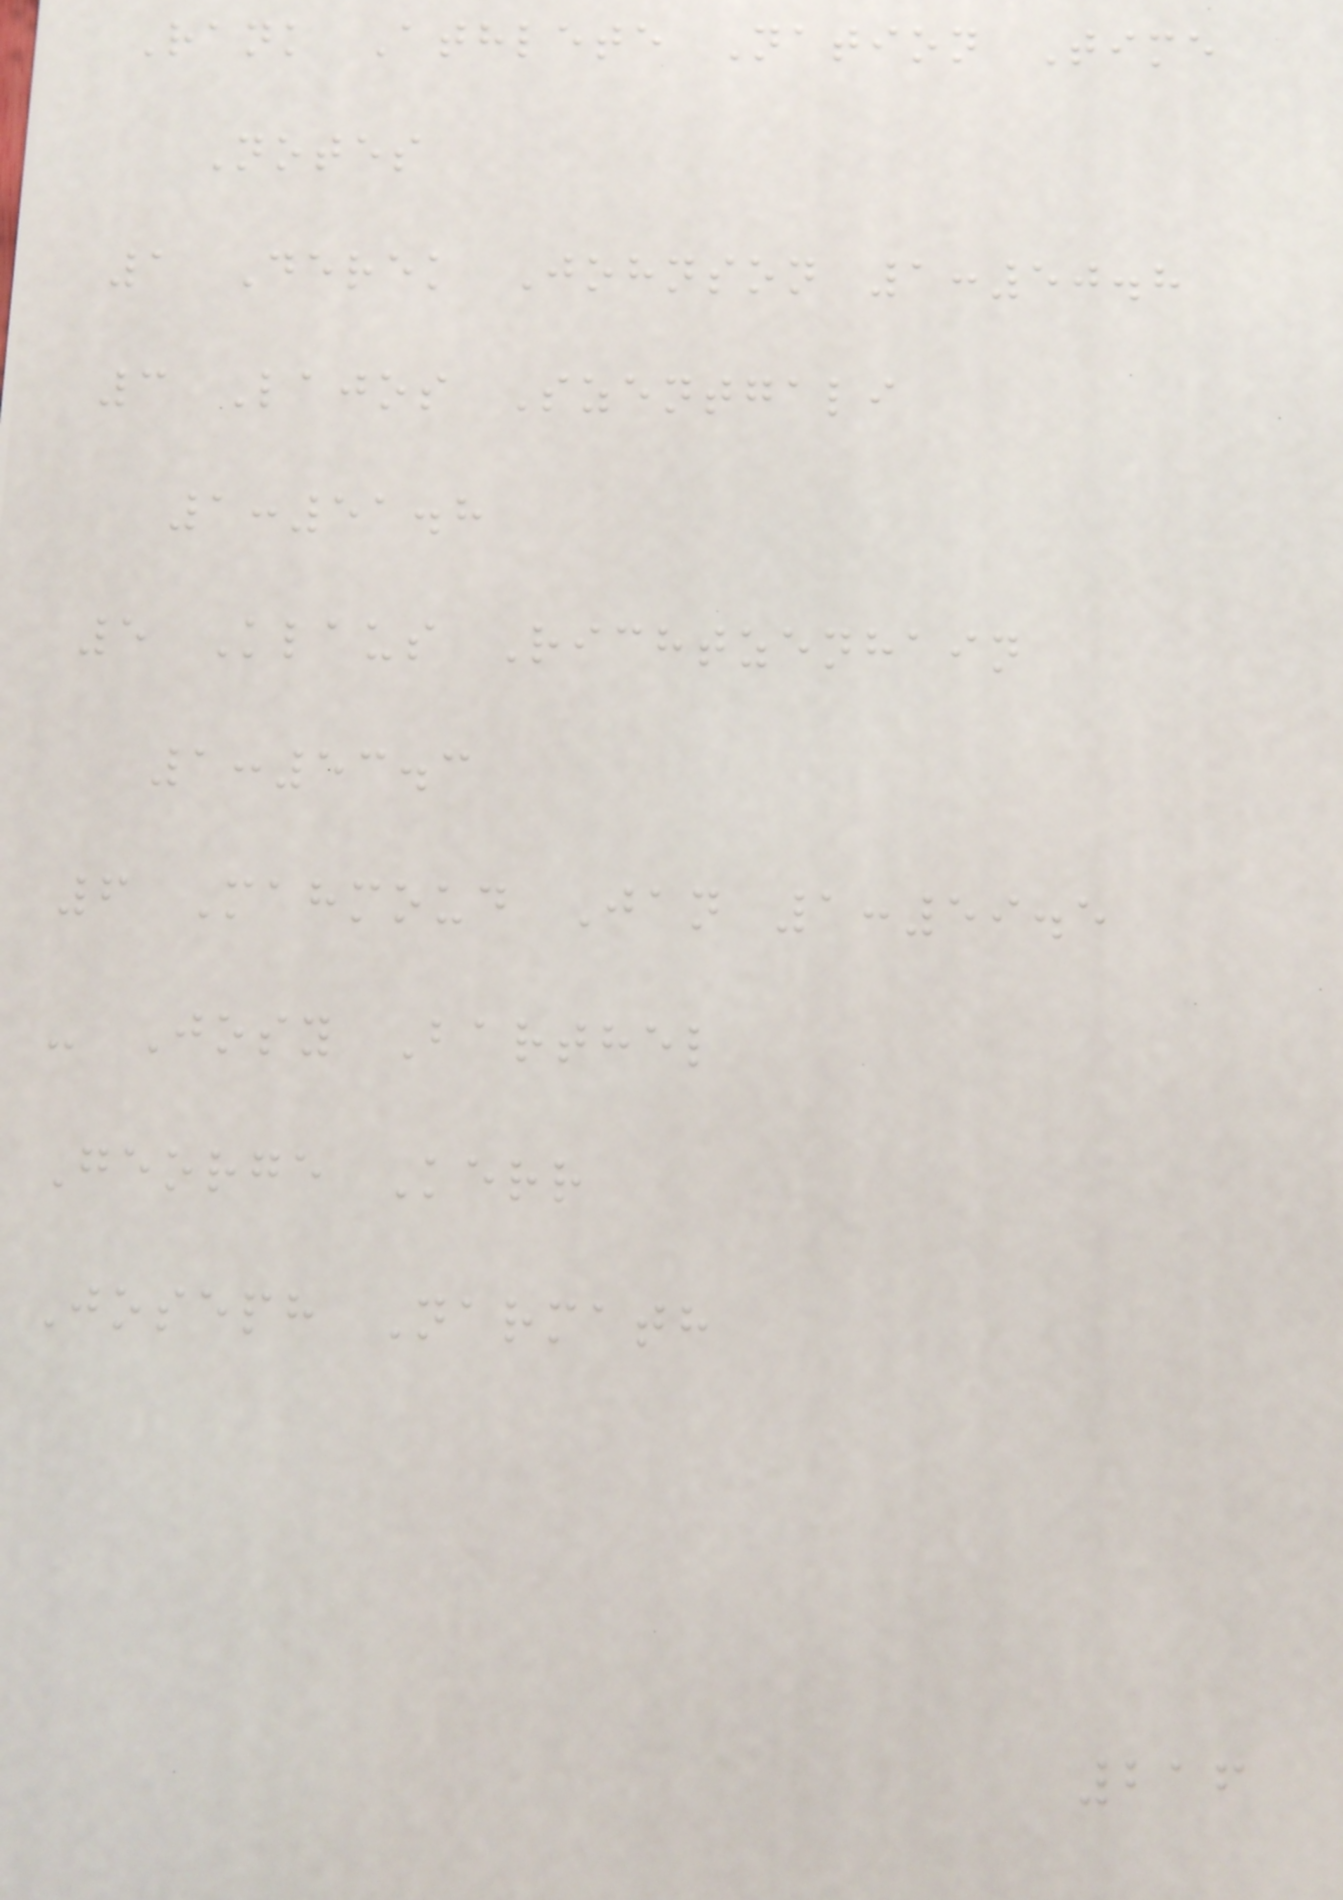Rank Athlete Nation Time
Notes
1 Derek Johnson 1:50.8
3 Lajos Szentgali
1:51.8
5 Klaus Richtzenhain
1:53.3
6 Mahmoud Jan 1:59.5
- Josy Barthel
George Kerr
Joseph Narmath
216
